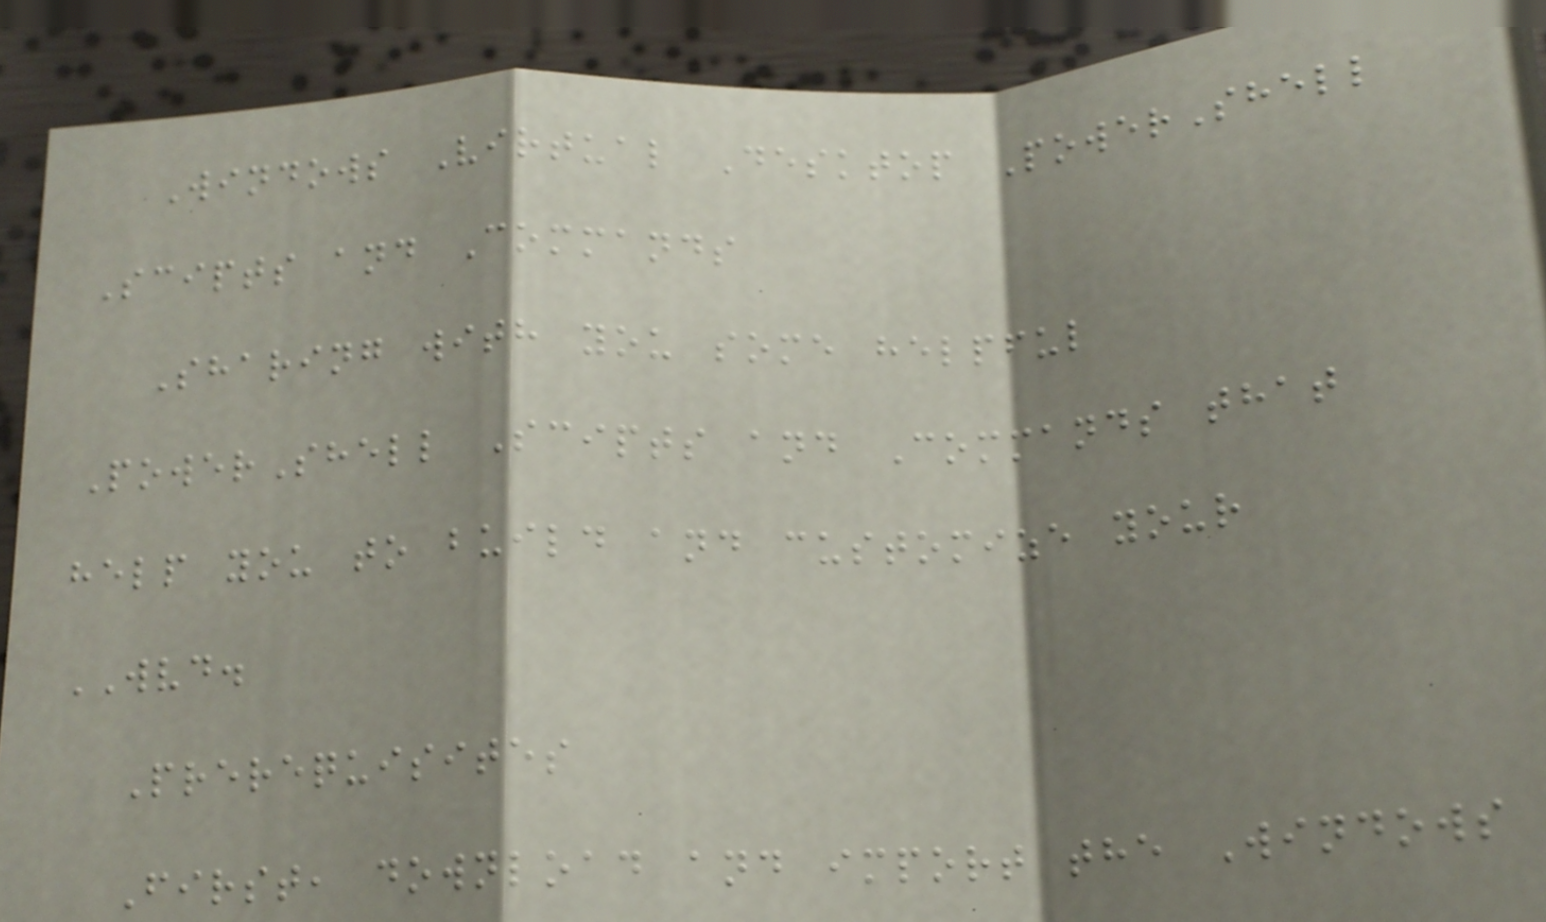Windows Virtual Desktop PowerShell
Scipts and Commands
Sharing with you some helpful
PowerShell Scipts and Commands that
help you to build and customize your
WVD.
Prerequisites
First, download and import the Windows
